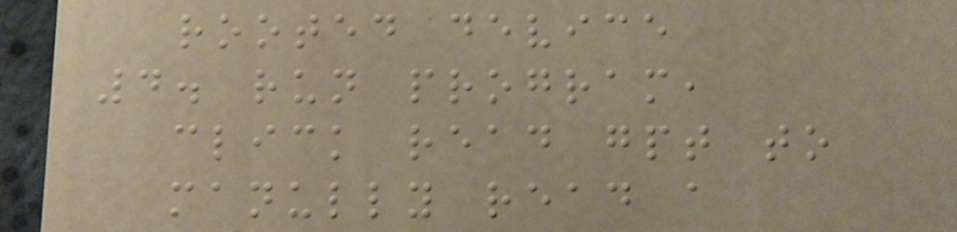rooted device
4. run program,
click read gpt to
manully read a
